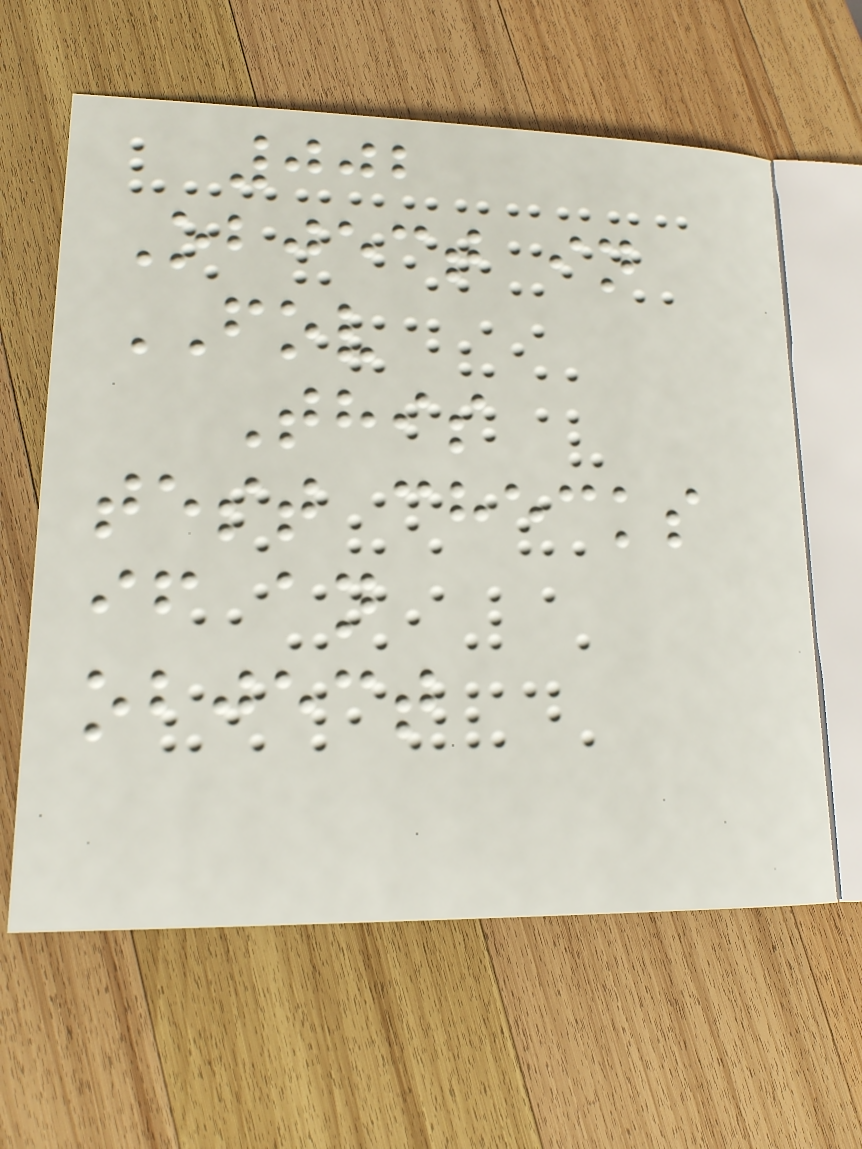002
Object in
FOV
This
test checks
if an
object
